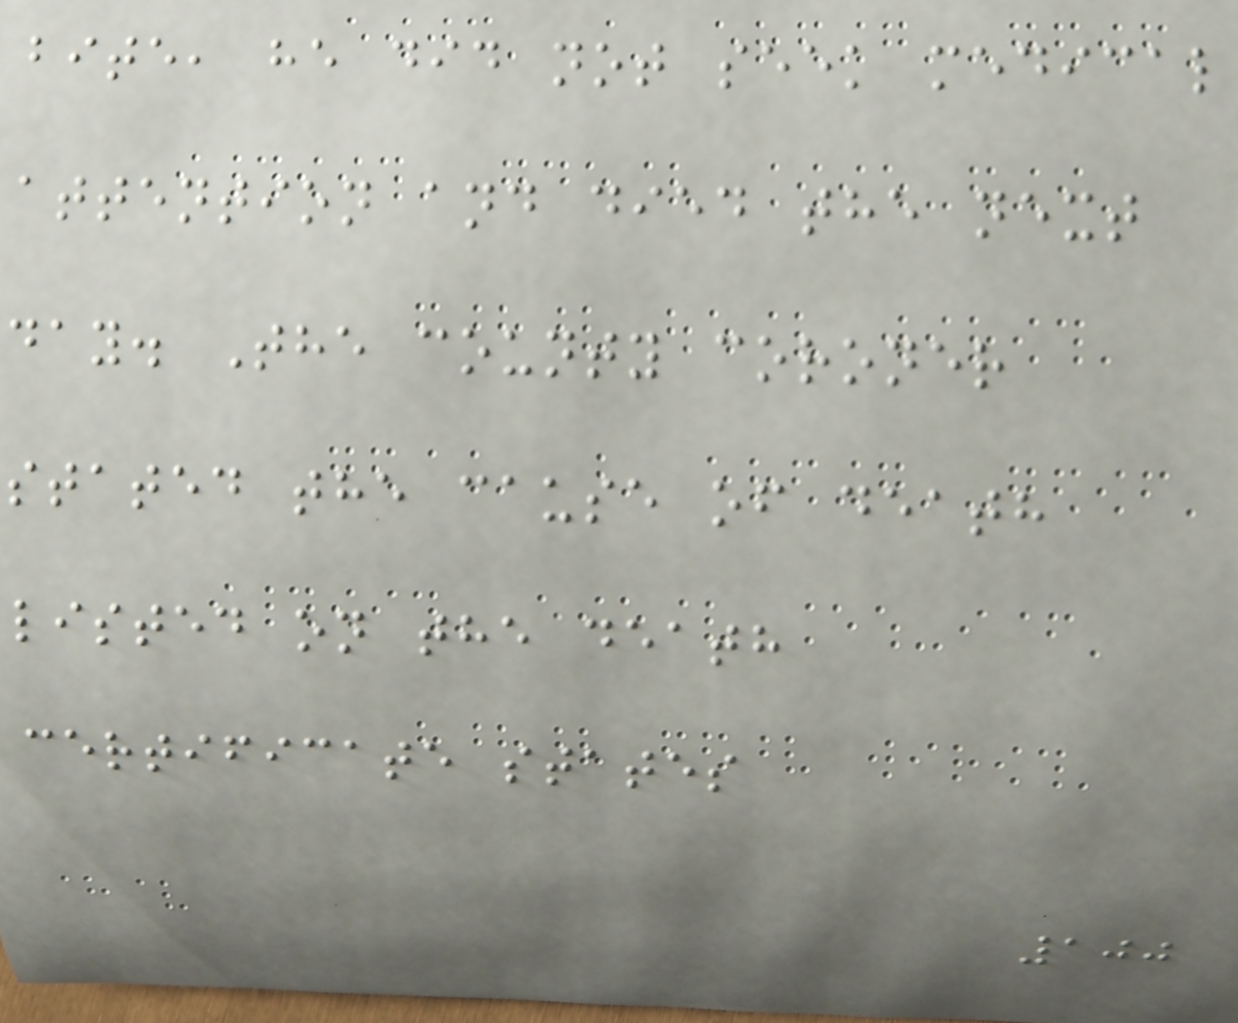bite, he did not seek medical
attention and died the next
day. The county coroner
stated the cause of death
listed on the death
certificate states
100
